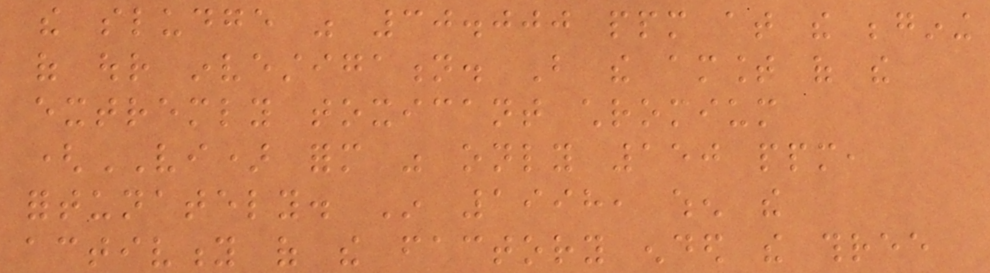the sludge was 30.000 ppm at the begining
of our investigation. But the amount of the
extremly toxicant chromium
(VI) form was only 150 ppm,
fortunately. In 1998, when the
activity of the factory ended the three
